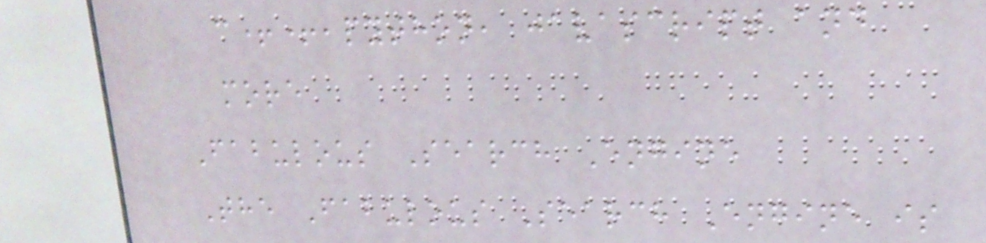c++,python, javascript and
more
Fabulous Search Engine
The Fabulous Search Engine is
